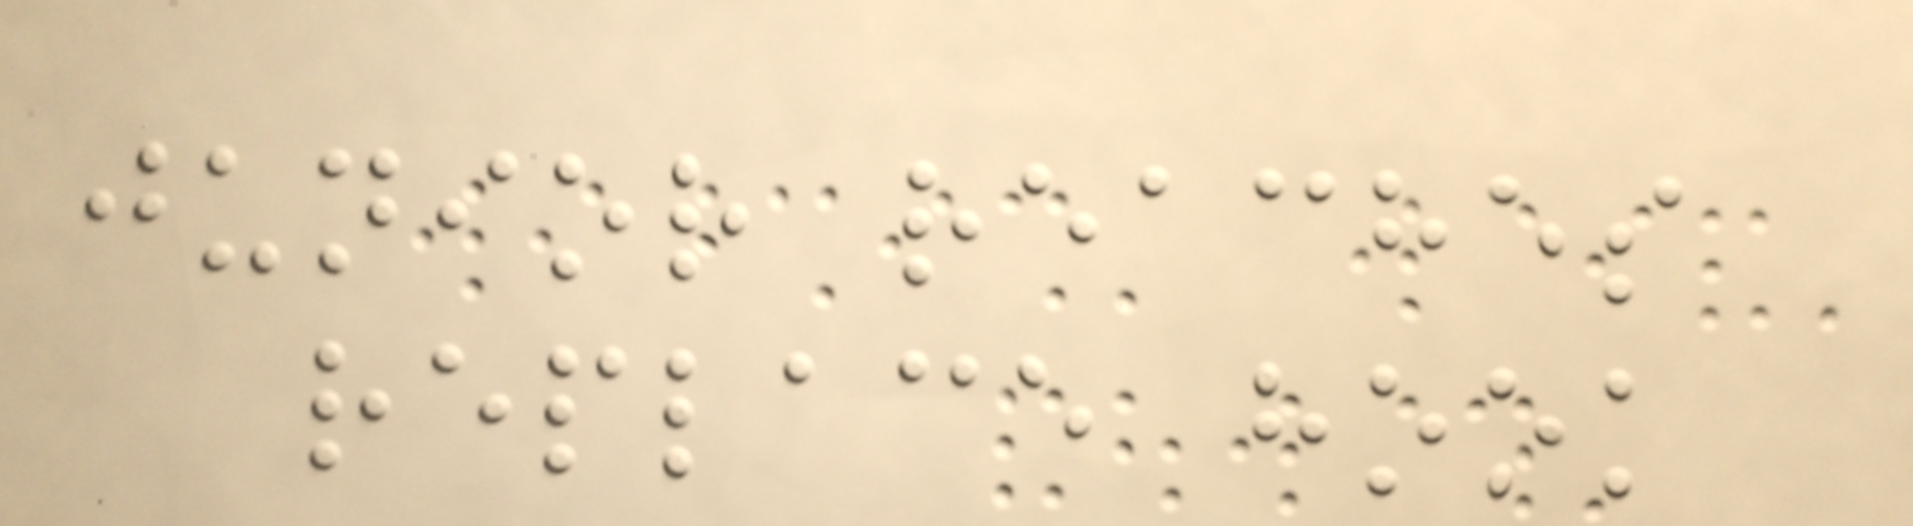junior reaches
replace hook
